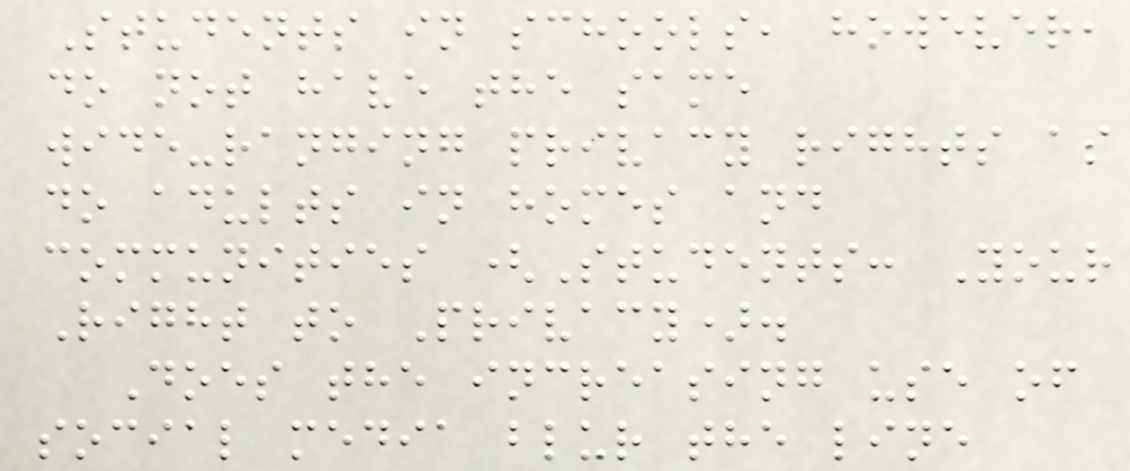Students in schools, however,
do not have the same
wide-ranging privacy rights as
do adults in homes and
communities (Students: Your
Right to Privacy).
Does the increasing use of
social media blur the line
